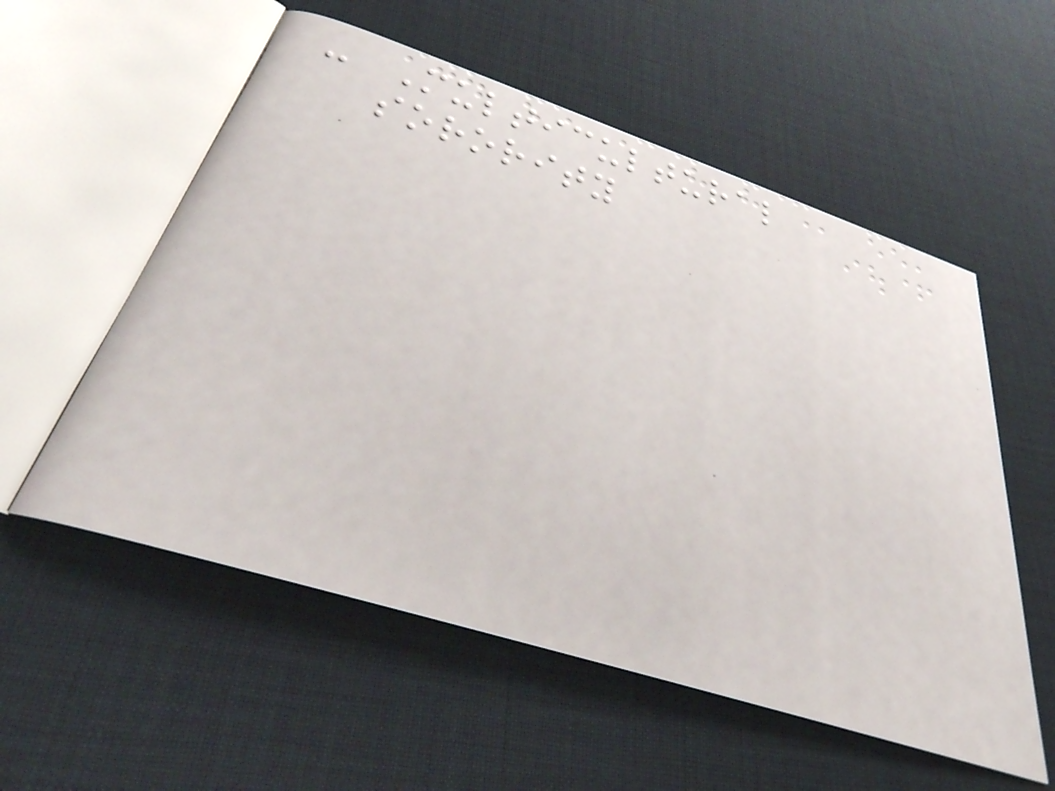- Multicultural
sorority
